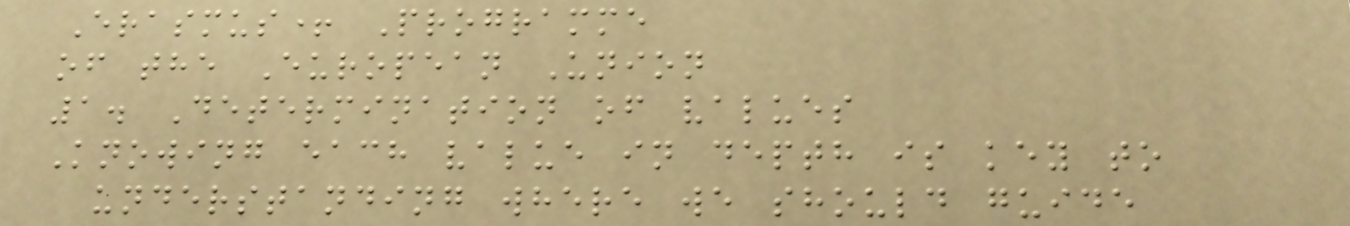Erasmus+ Programme
of the European Union
1. Determination of values
Knowing each value in depth is key to
understanding where we should guide
